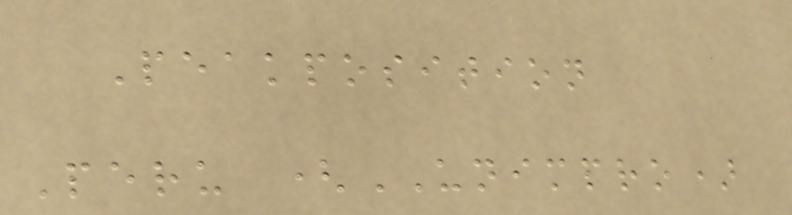Peakposition
Peru (UNIMPRO)
